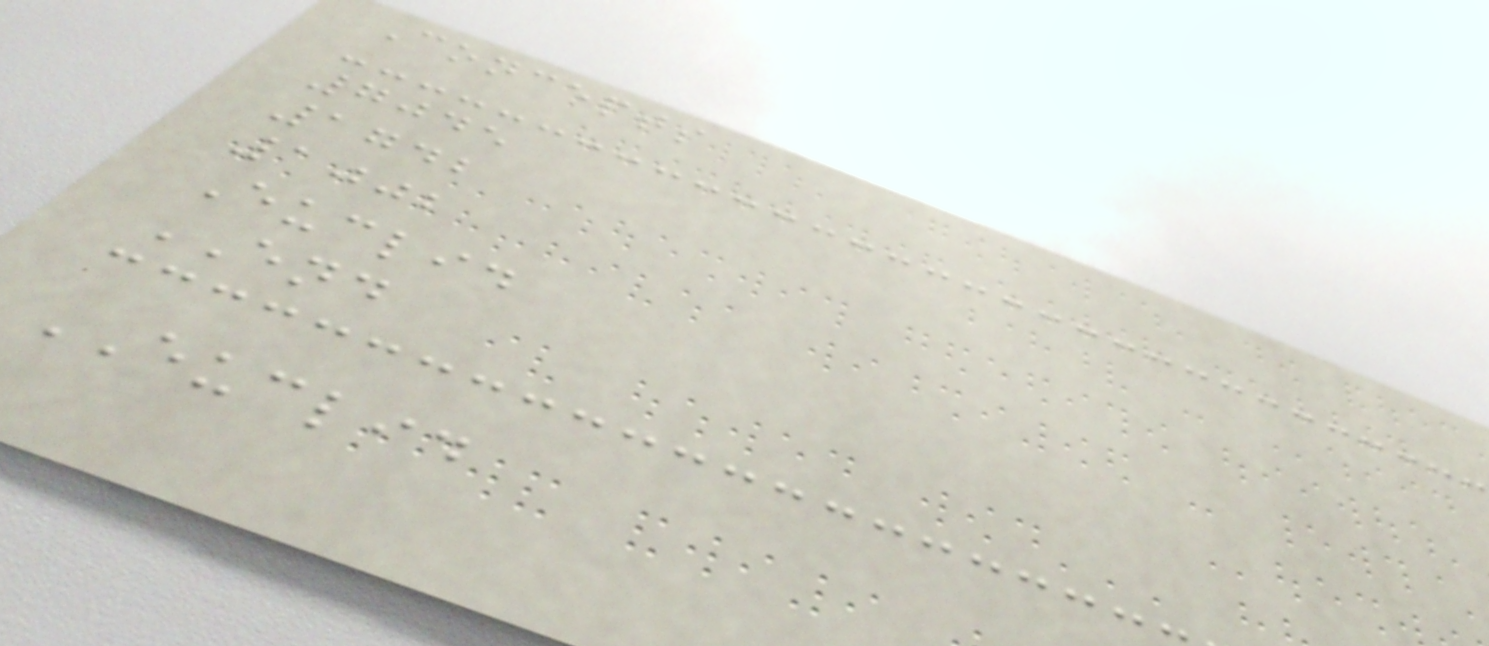Concepts
7045
1742
1002
Euclid
END
EUCLID
